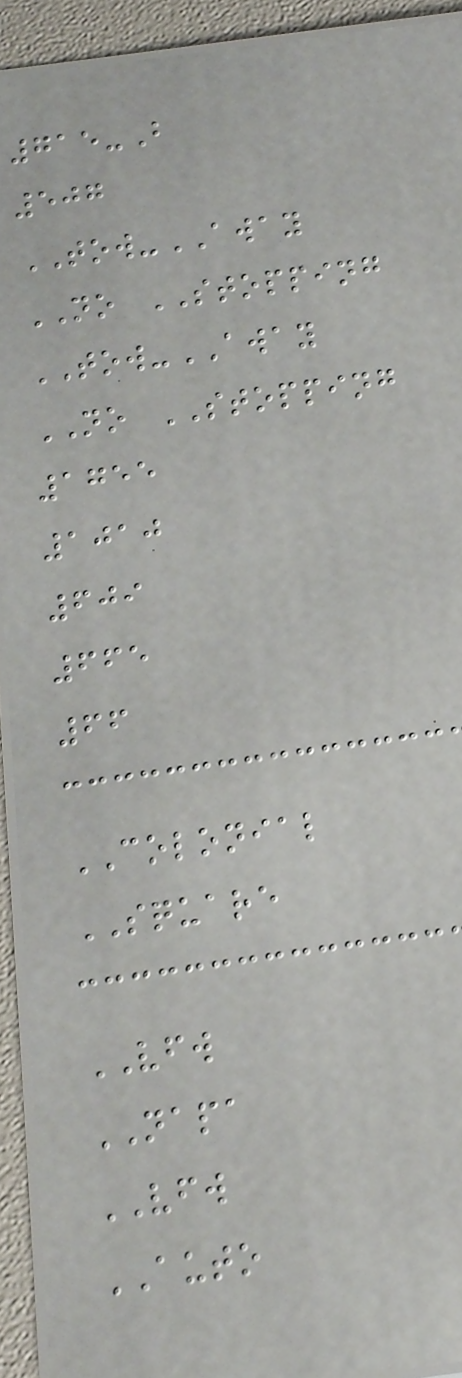715-B
507
TOW-AWAY
NO STOPPING
TOW-AWAY
NO STOPPING
1755
1010
609
665
66
COLONIAL
SQUARE
VFW
NAPA
VFW
AUTO
